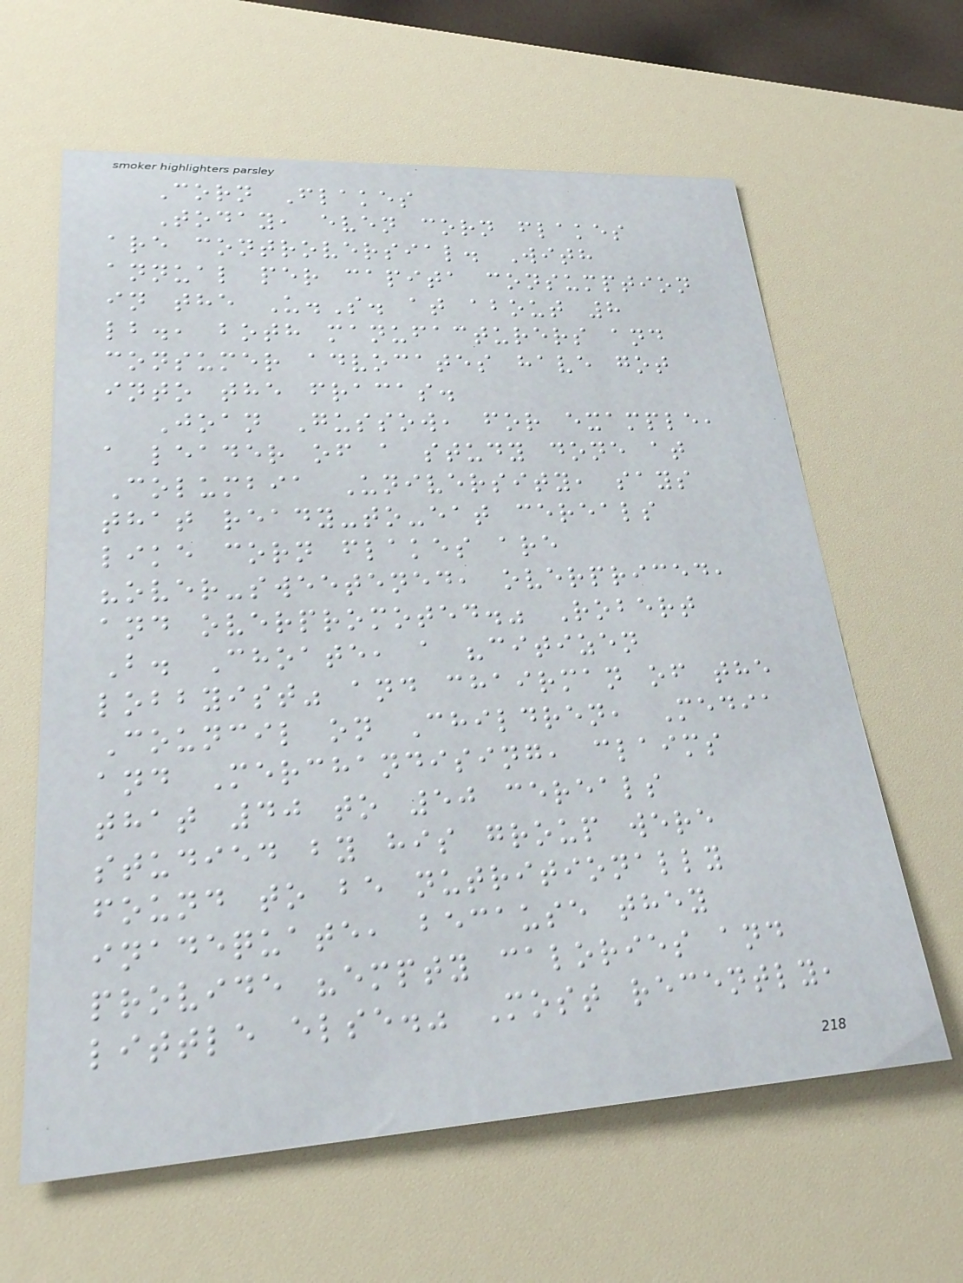Corn Flakes
Today, even corn flakes
are controversial. With
annual per capita consumption
in the U.S. at about 8
lb., both manufacturers and
consumer advocates have got
into the fracas.
Joan Gussow, for example,
a leader of a study done at
Columbia University, says
that ready-to-eat cereals
like corn flakes are
"over-sweetened, overpriced,
and overpromoted." Robert
B. Choate, a "citizen
lobbyist" and chairman of the
Council on Children, Media
and Merchandising, claims
that 40 to 50 cereals
studied by his group were
found to be nutritionally
inadequate, because they
provide "empty calories and
little else." Most recently,
